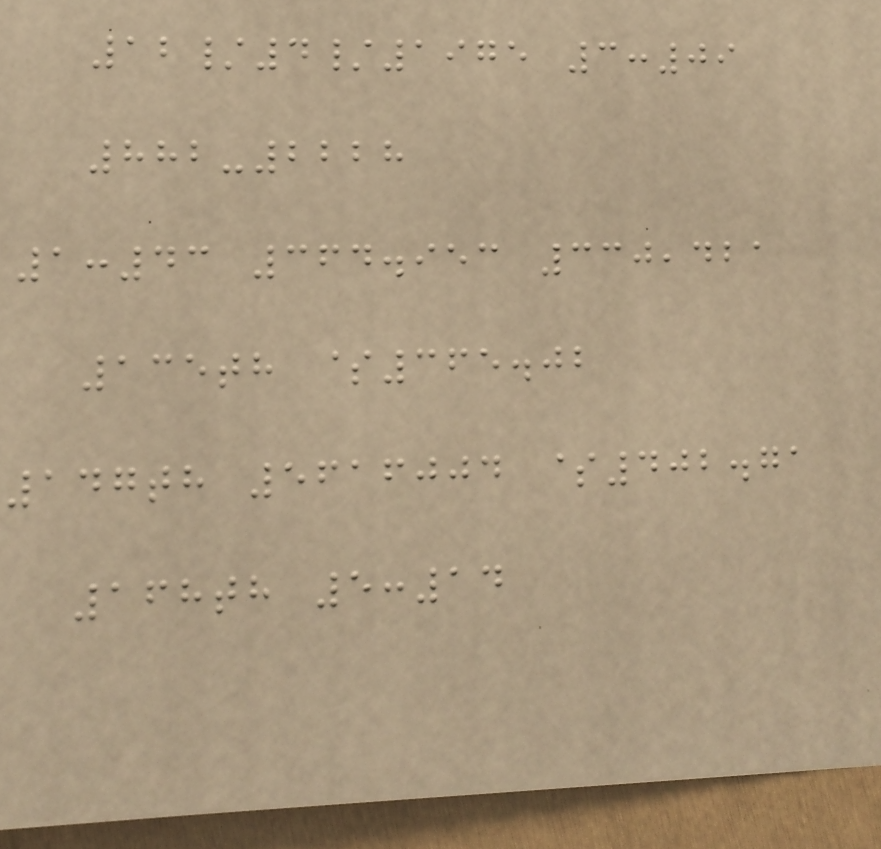12/4/1975 3:09
882-2228
1:43 364.953 330,421
135th $365.02
147th 5616004 $402.71
168th 5:14
